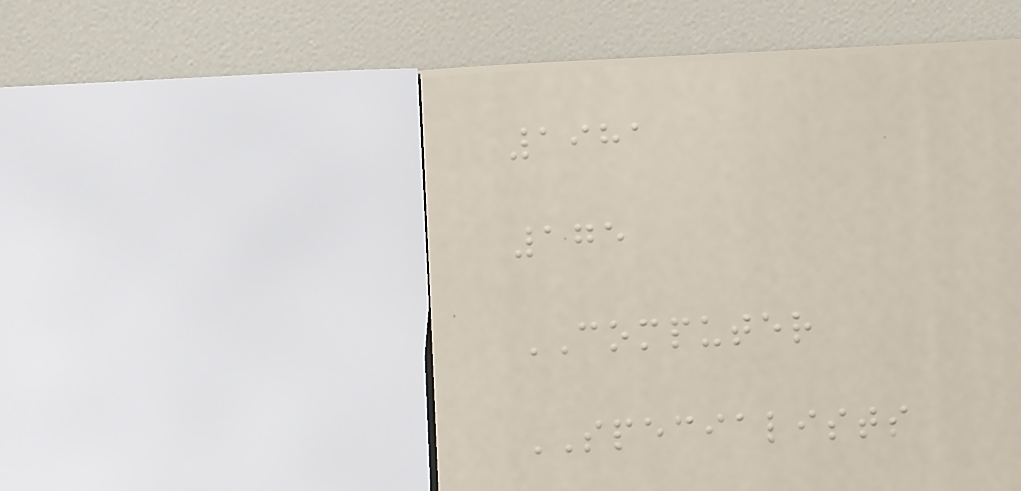1981
175
COMPUTER
SPECIALISTS
